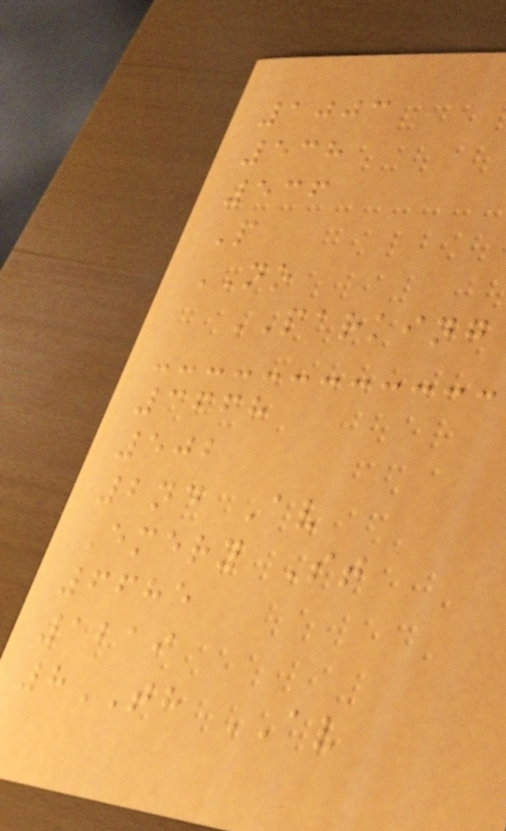1003
538
536
P
NO
PARKING
3668
502
2nd Av
Emery St
6685
1219
8TH AV
